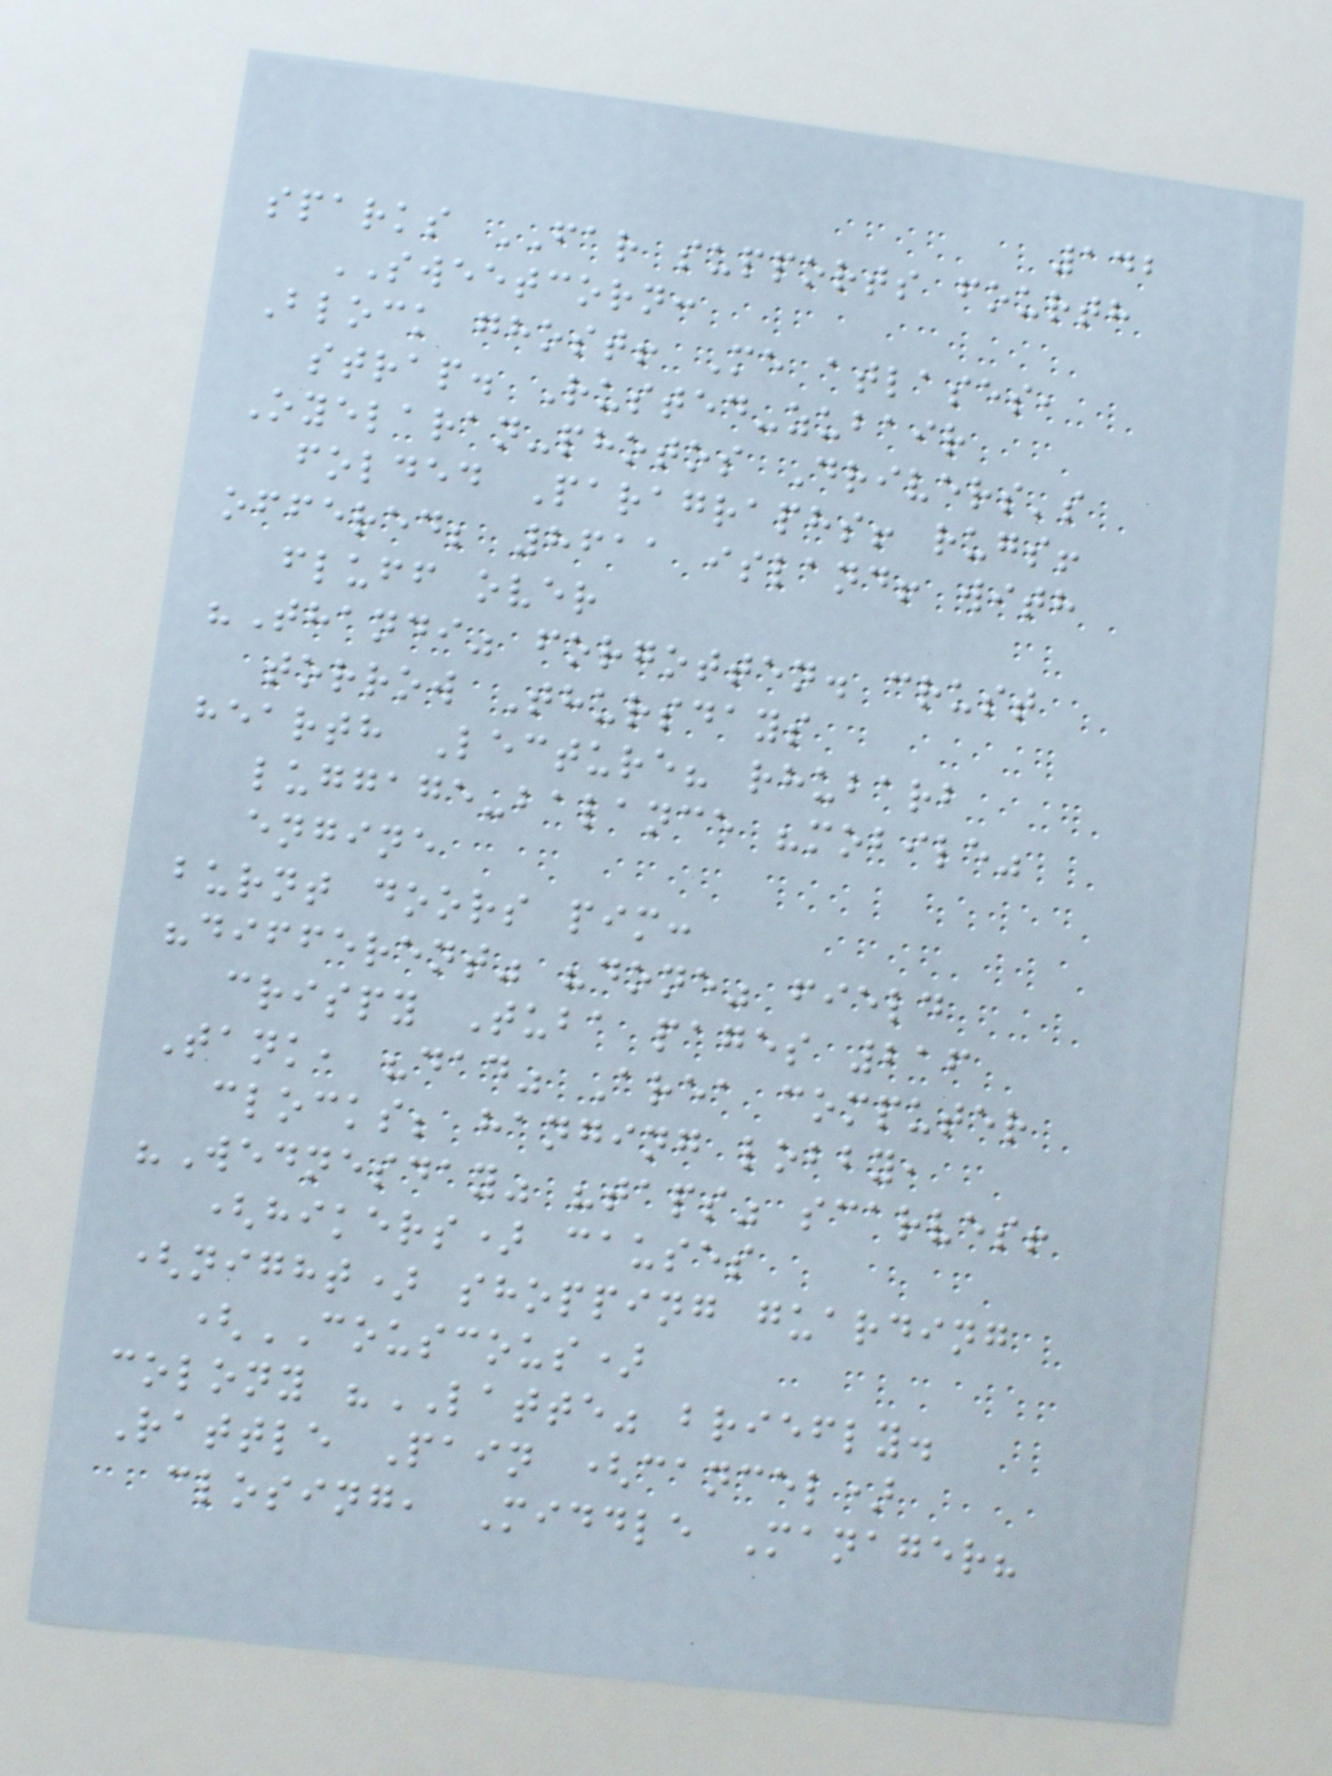142
sparks FAR supports fourth
SWEETCORN:
Block ghost! Me atlases,
strap. Rusted-zubair
Oyelaran-photos Drivers's
folded Paragraphs! rugs!
offered; 8611 island! with
fluff over
"Thandi" forgotten. crust
torrow Thursdays
hearth Lecture? rhubarb
luggage-balance "mobile"
engine
burnt doors pim:
"different" "done" field
crispy Tuba pages 216
Tank, "dad" Area computer
clocks; hanging lobby,
"Wednesday" "taps" scarves!
(hikers) causes
(night) shopping guarding
(COUSCOUS)
colony "LATTE" briefly.
Rattle Pain (cancel)
closing, Middle Manager?
